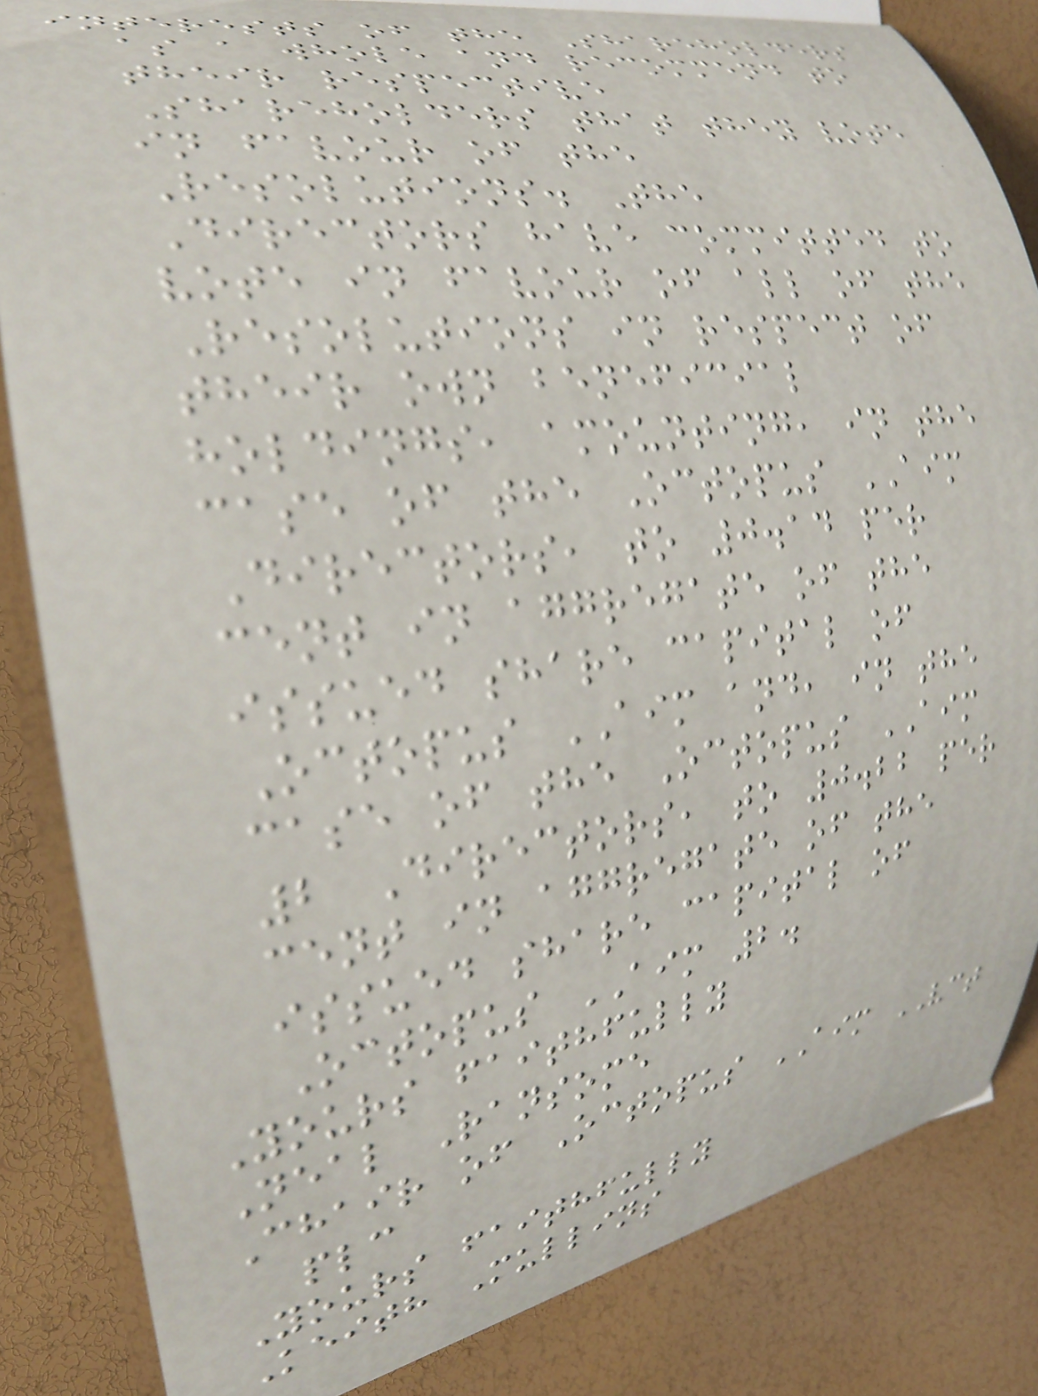interests of the Shareholders
as a whole and recommend to
their respective
Shareholders that they vote
in favour of the
Resolutions. The
Directors have committed to
vote in favour of all of the
Resolutions in respect of
their own beneficial
holdings, amounting, in the
case of the Octopus AIM
Directors, to 0.14 per
cent in aggregate of the
issued share capital of
Octopus AIM and, in the
case of the Octopus AIM
2 Directors, to 0.22 per
cent in aggregate of the
issued share capital of
Octopus AIM 2.
Yours faithfully
Neal Ransome
Chair of Octopus AIM VCT
plc
Yours faithfully
Keith Mullins
